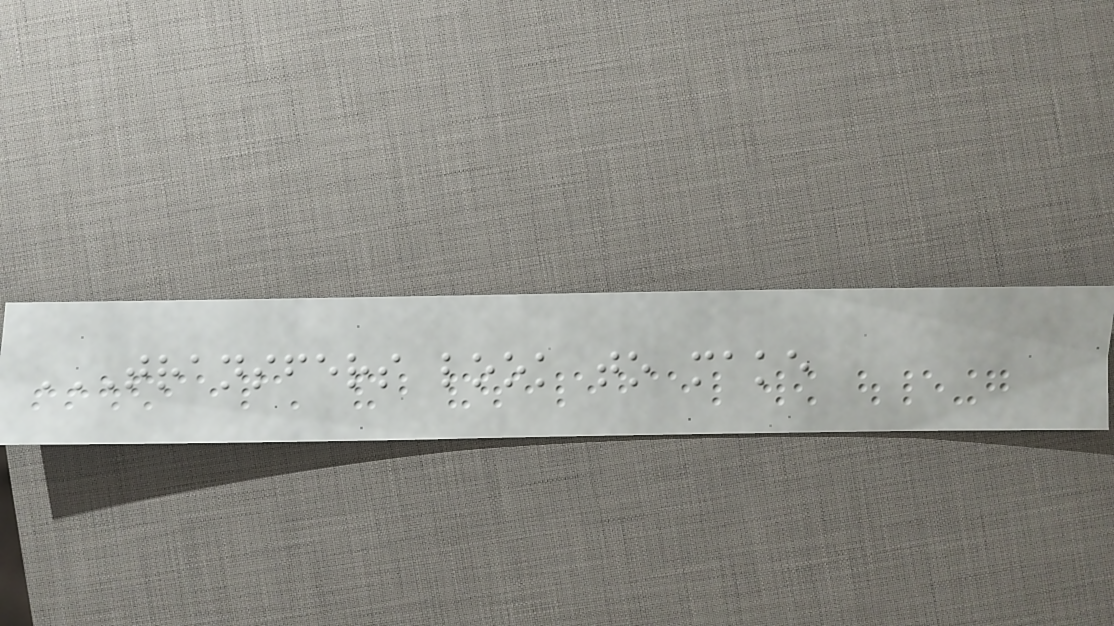TRANSFERS LOOK TO MAKE
